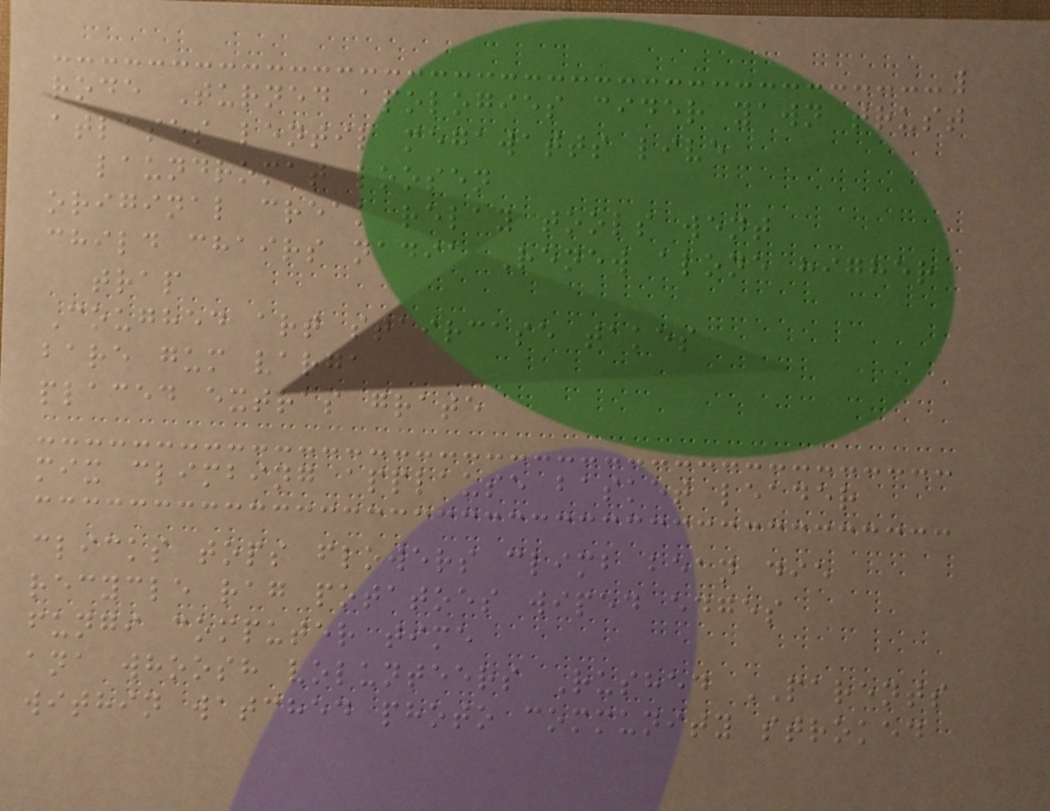rode Turned apologies cider yawn trust
atlases lentil megawatts live
laundromat loosen
original creak relay tools went
child chairs nadia Renew alone higher
trap
Coughed art staircase takes
bare gum varga
placed extras grate
mix climbing applause basket leader
clicks tops flowers climb bean die
recycle rag potatoes wiped edges
fungi computer time
ana whoosh volunteers Rushed PARENTS
within watched photo community stroked
